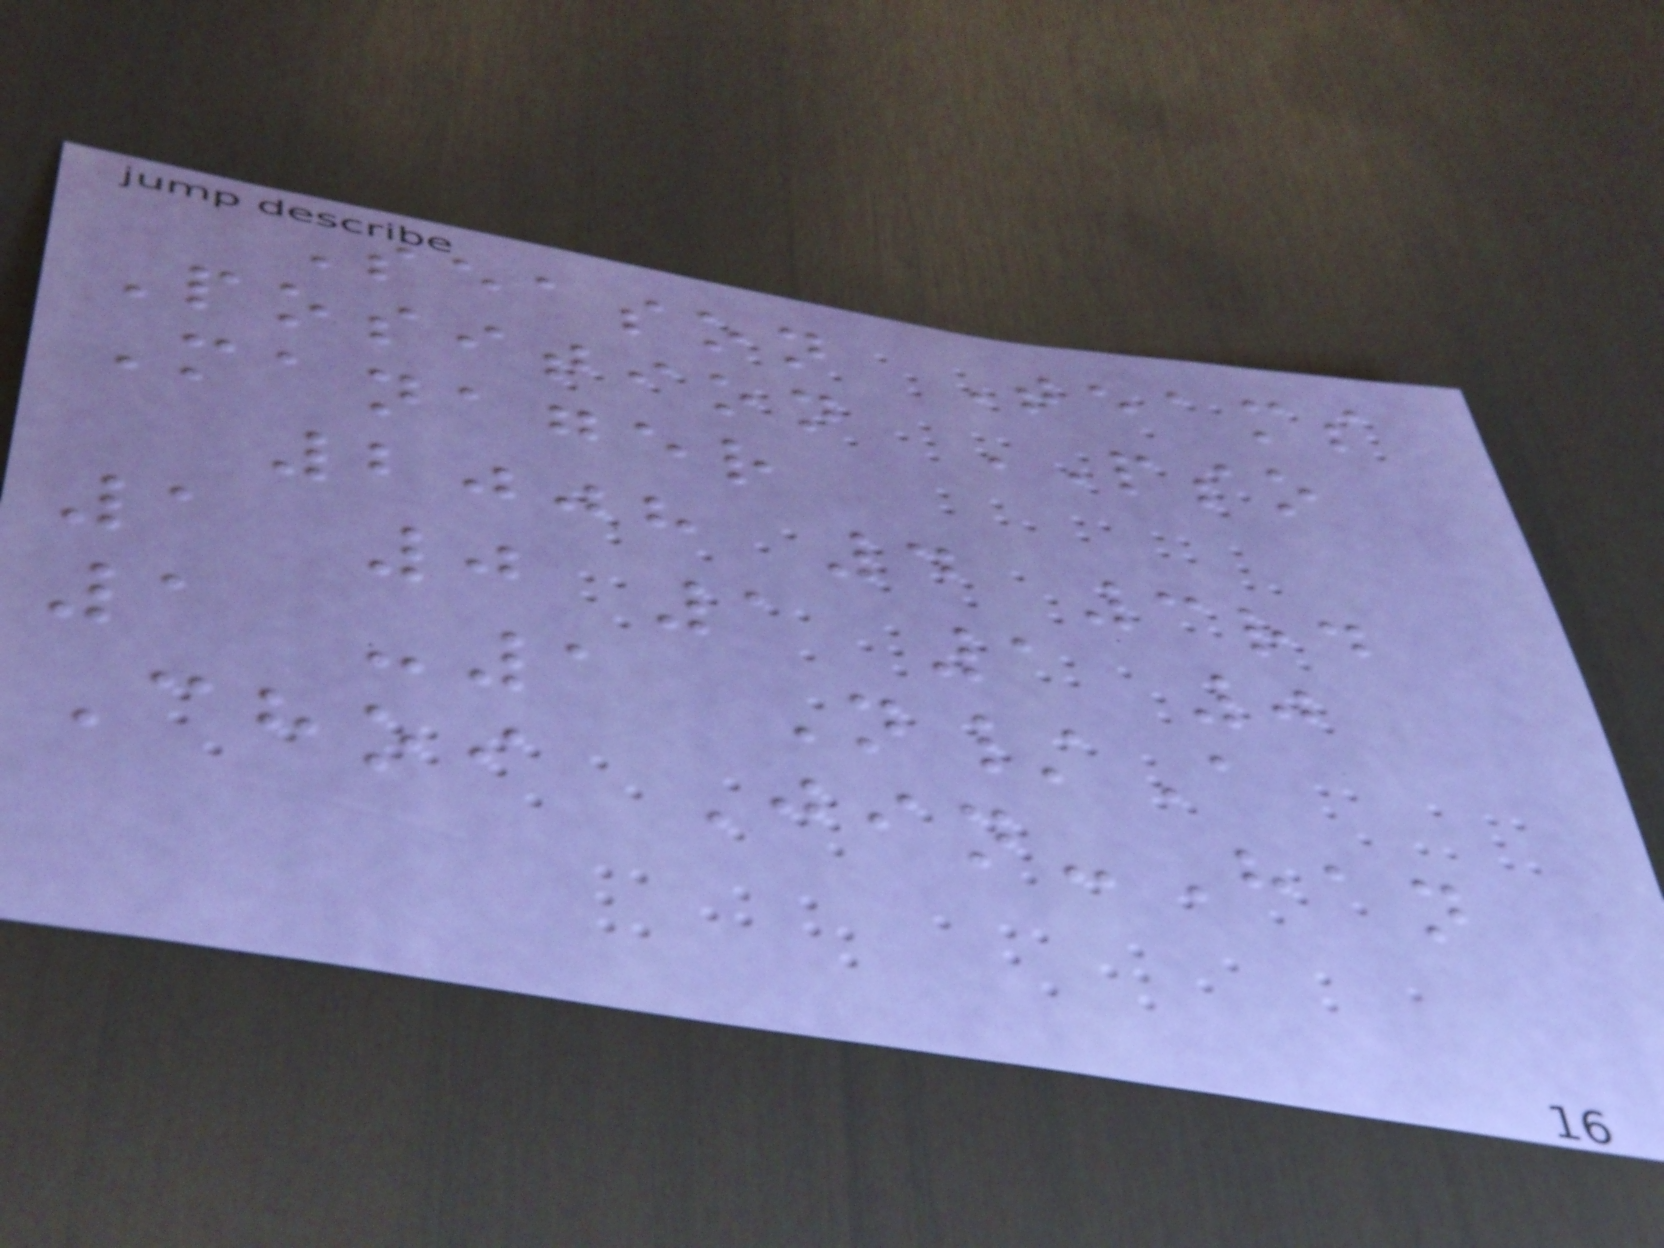Season Teams
Position PSO
Manager
2008 4 3rd
1 0 1 1 0
1 -1 N/A
Choi Jin-Han
